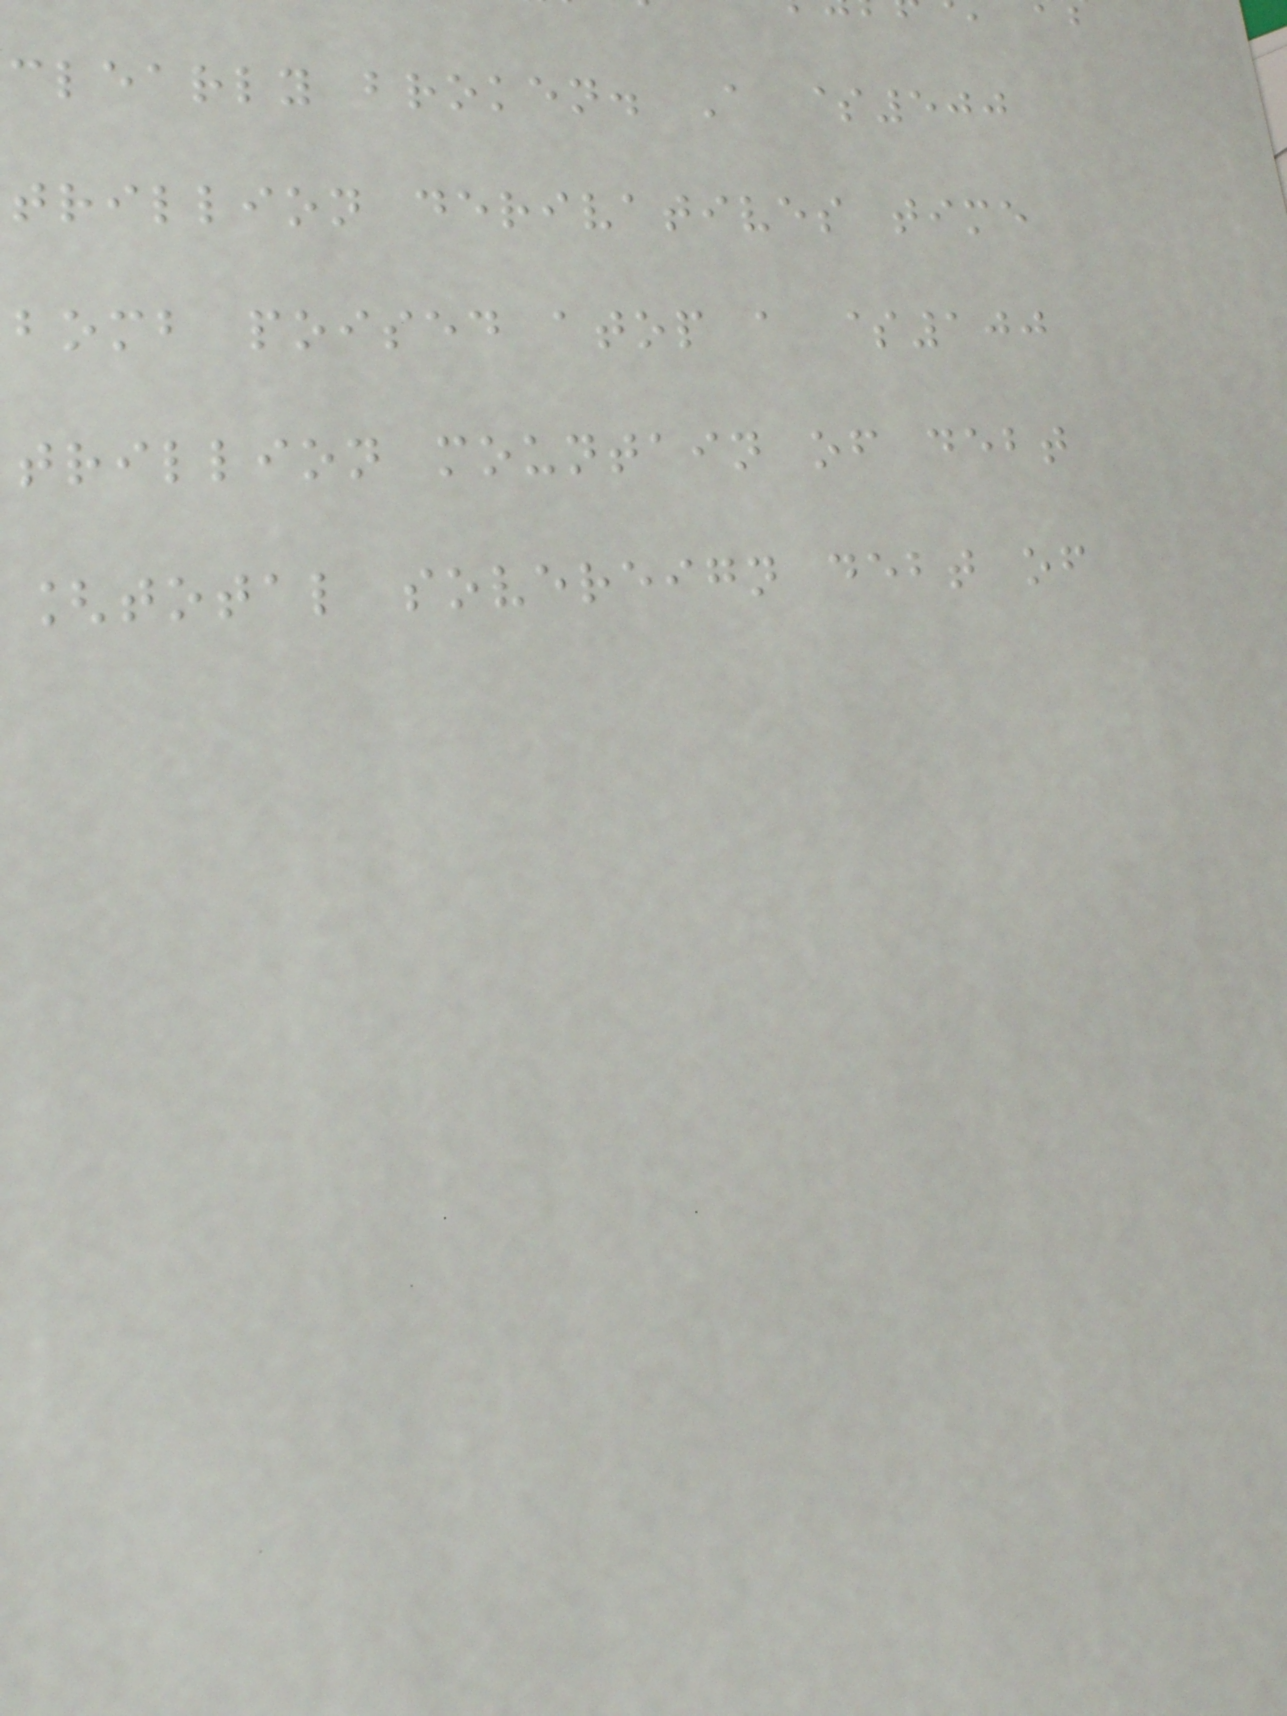clearly broken. A $500
trillion derivatives time
bomb poised atop a $100
trillion mountain of debt
[total sovereign debt of
